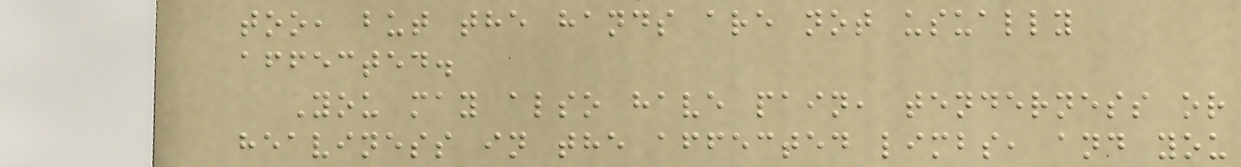too, but the hands are not usually
affected.
You may also have pain, tenderness or
heaviness in the affected limbs, and you
